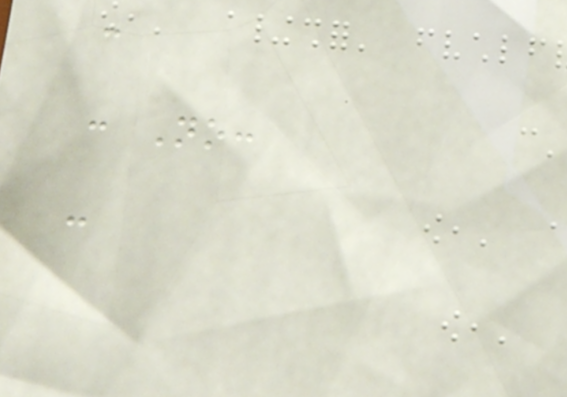:
: No:
:
